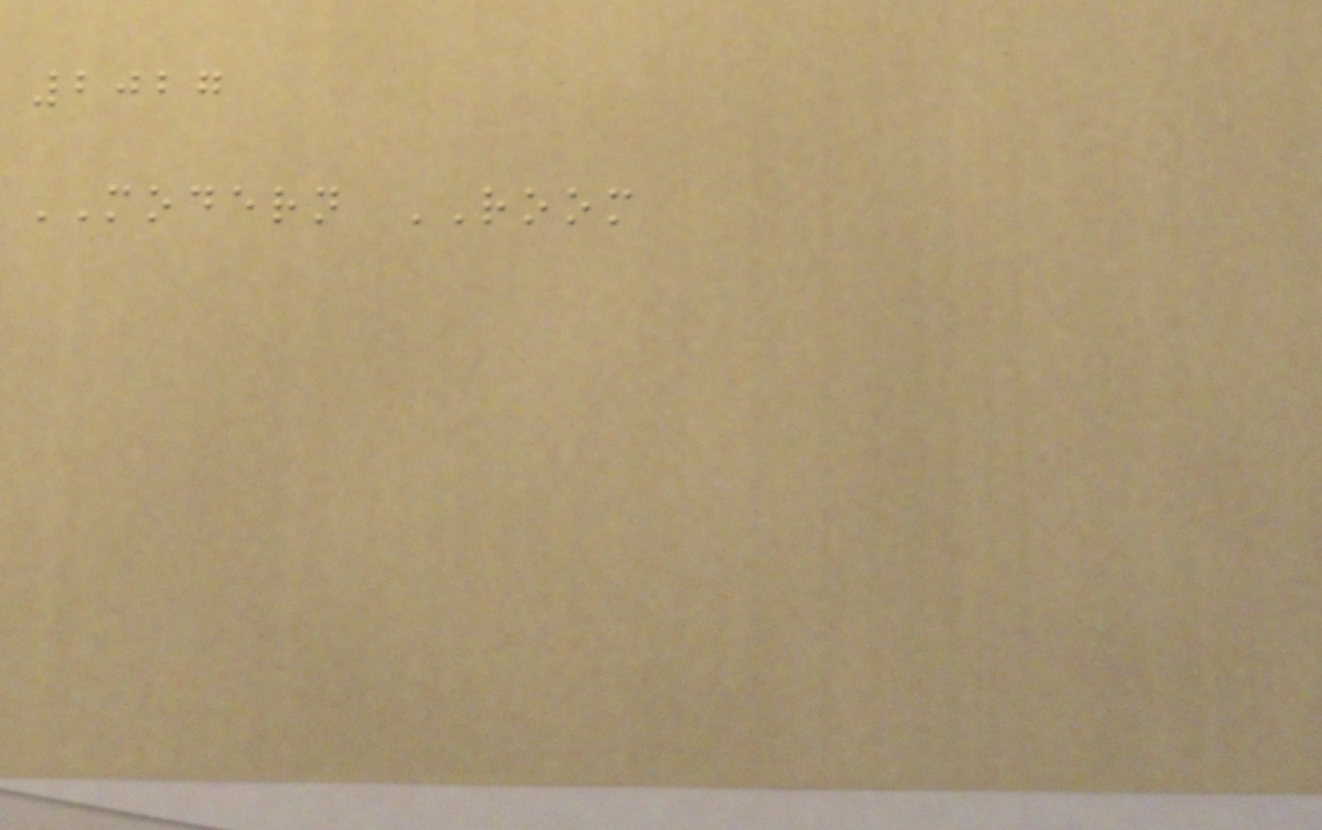2027
MODERN ROOM
